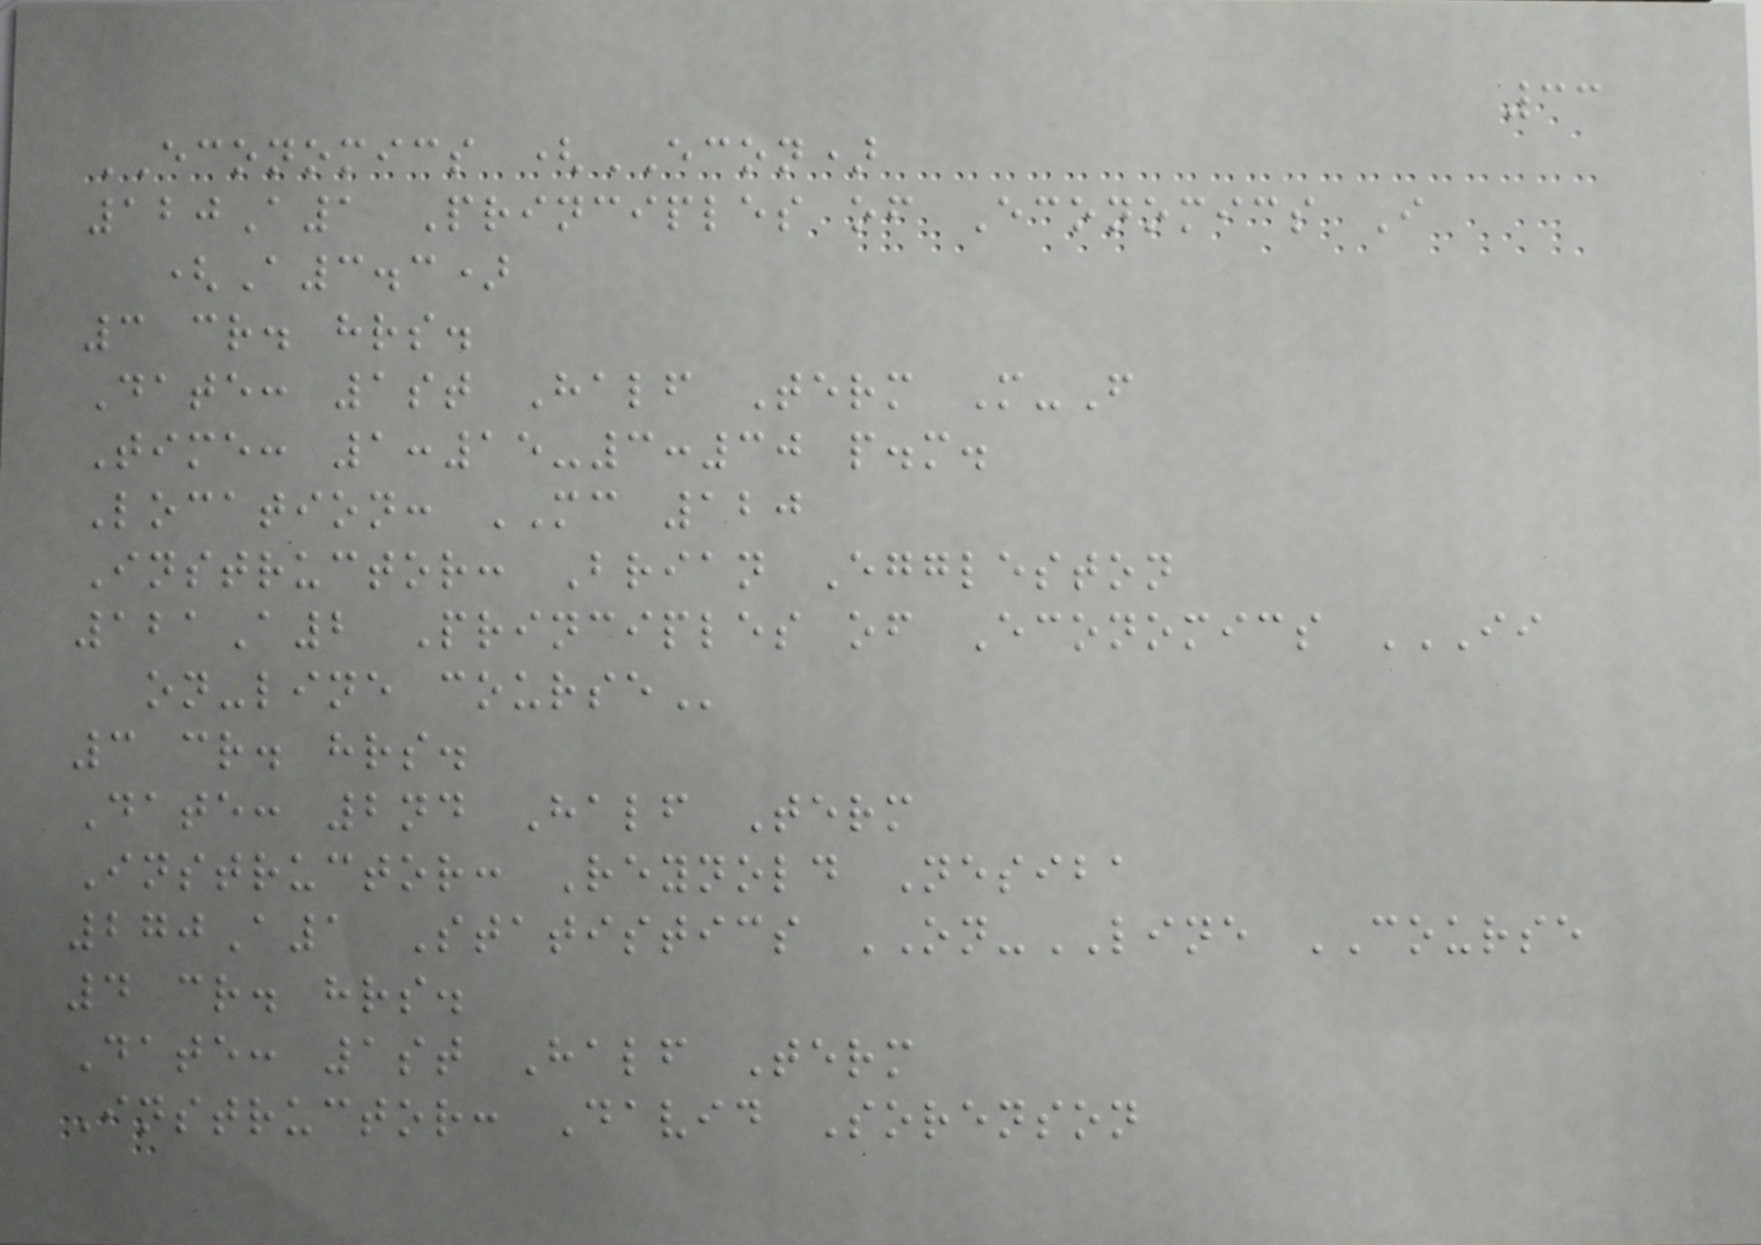33
ECONOMICS (ECON)
120A1 Principles of Economics I
(A3.3)
3 cr. hrs.
Date: 1st Half Term M-F
Time: 1:15-3:30 p.m.
Location: MC 120
Instructor: Brian Eggleston
121A2 Principles of Economics II
ON-LINE COURSE
3 cr. hrs.
Date: 2nd Half Term
Instructor: Reynold Nesiba
270A1 Statistics ON-LINE COURSE
4 cr. hrs.
Date: 1st Half Term
Instructor: David Sorenson
